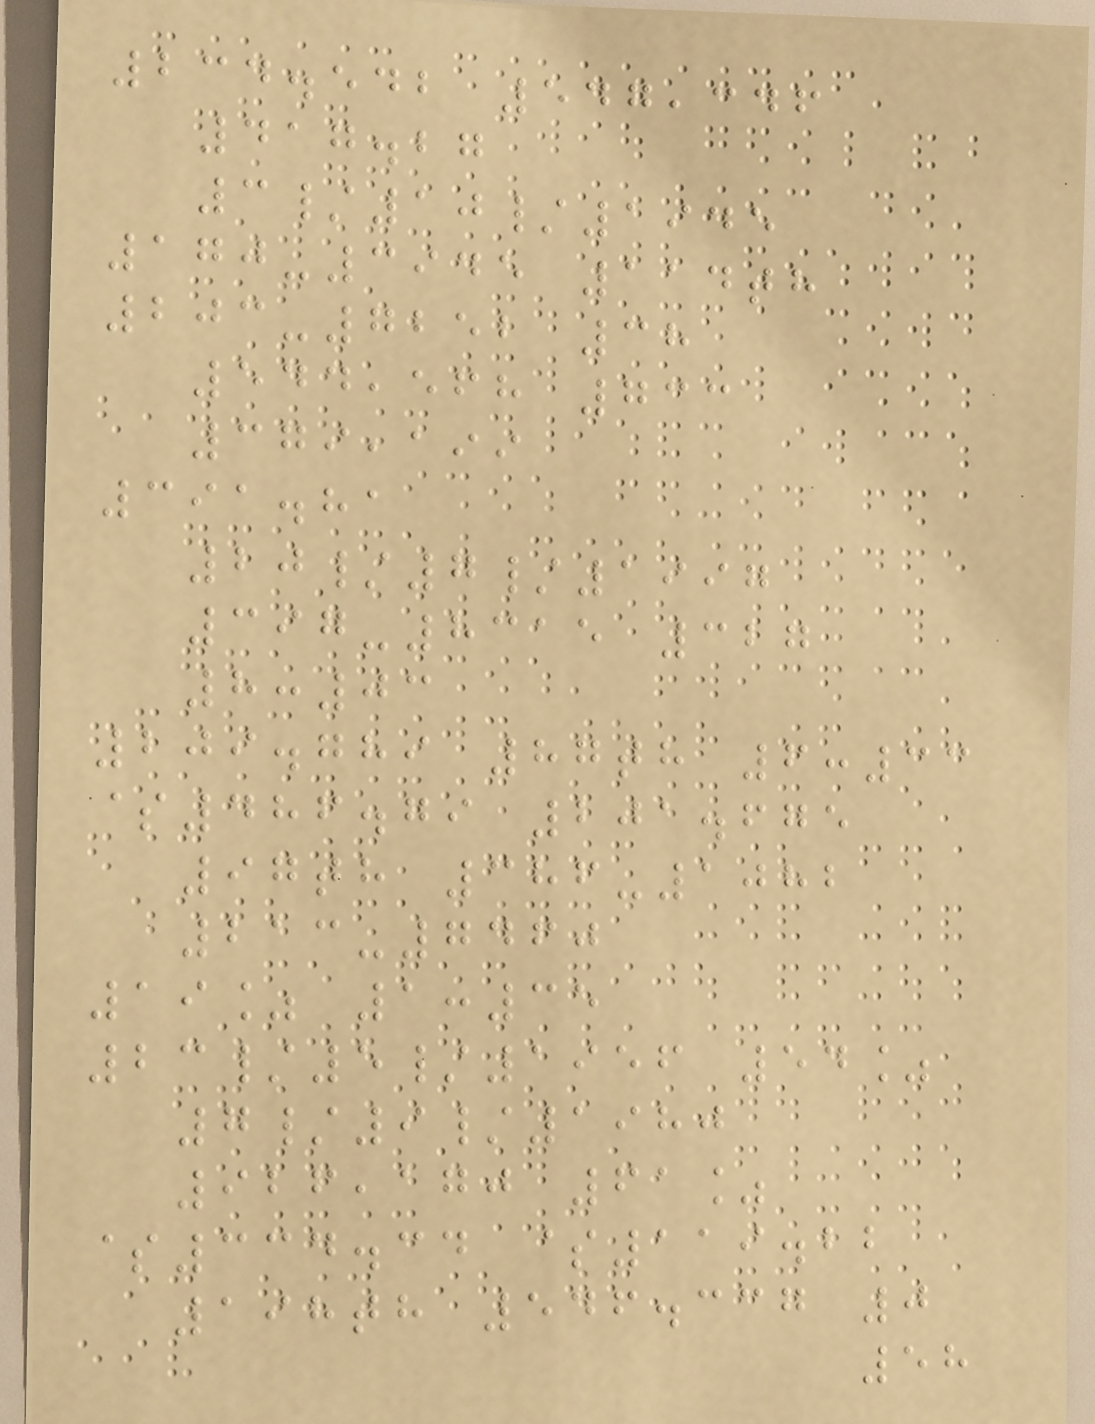234.542 547,346
417.27
3/10/1945
170-3945 114th
203-7252 38
544,568 733
379,199
391.81
20/7/1997
397-8315 327
8:03
209.789 87th 6:33
$486.79 201.675
97th 386-1082
213-7460
19% 1:35
23/5/1956 54%
7/9/1980
926,170 61%
$334.34 $119.22
198th 546.337 0
58
